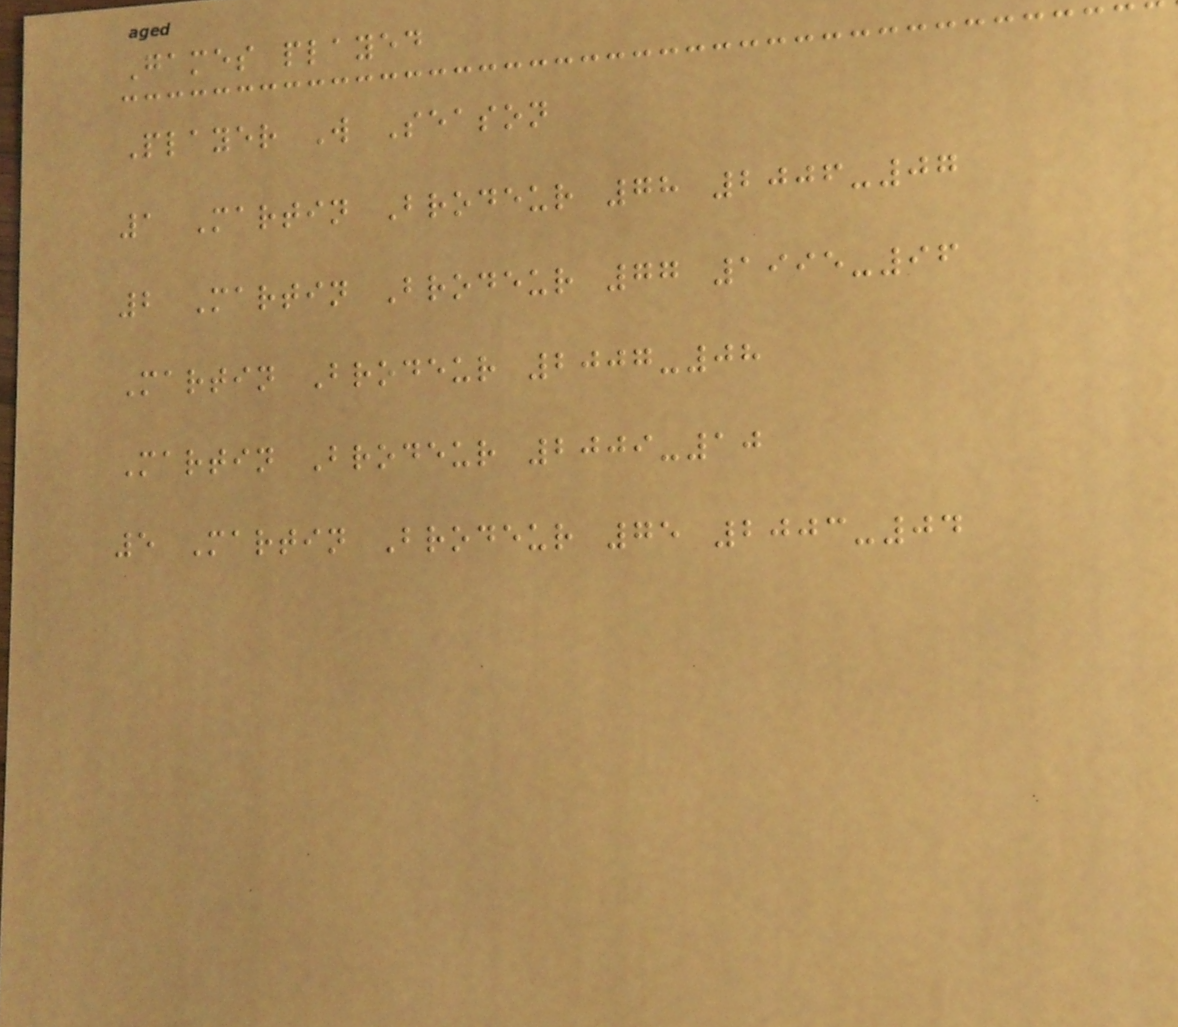Games played
Player W Season
1 Martin Brodeur 78 2006-07
2 Martin Brodeur 77 1995-96
Martin Brodeur 2007-08
Martin Brodeur 2009-10
5 Martin Brodeur 75 2003-04
